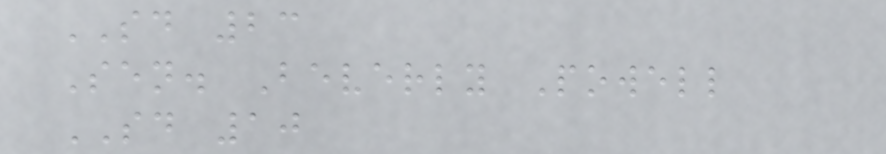SD 23
Sen. Beverly Powell
SD 10
